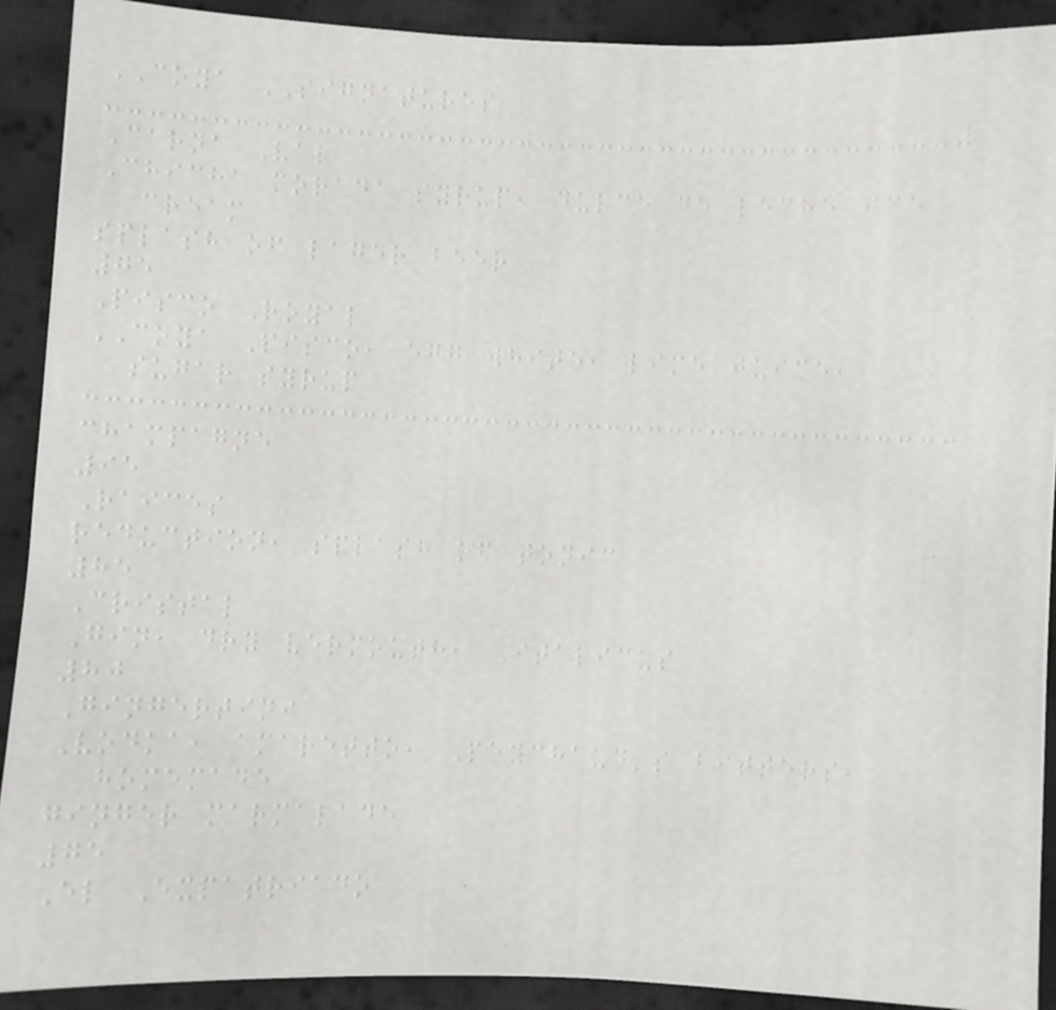COYA SIGNATURES
Carna Val
Chicha morada syrup, dulce de leche ice
cream
splash of lager beer
75
Pisco Royal
COYA Pisco, egg white, lime juice,
sugar syrup
champagne
95
Raices
reduction, splash of tonic
85
Cristal
Gin, dry vermouth, Italicus
80
Gingertini
Vodka, amaretto, Peychaud's bitters,
homemade
ginger marmalade
75
El Expatriado
